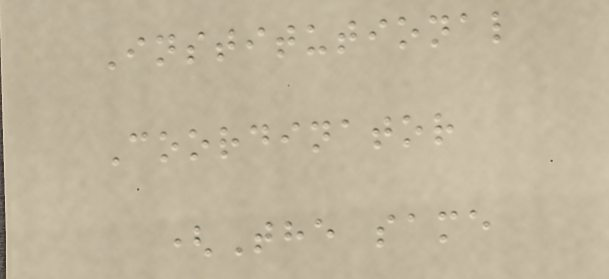Institutional
Coordinator
(The same
